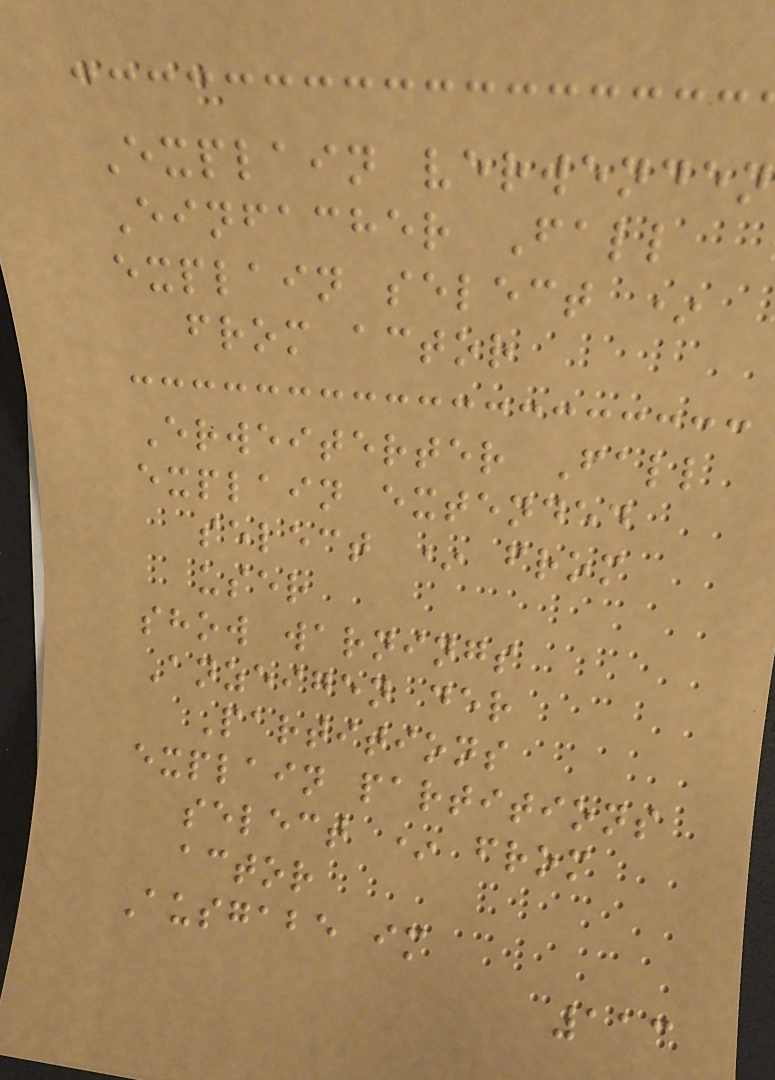Explain verwenden
Einfacher Fall
explain select *
from actor
Erweiterter Fall
explain extended
select * from
user
show warnings
Anzeigen der
Partitions
explain partitions
select * from
actor
Ausgabe im
113
